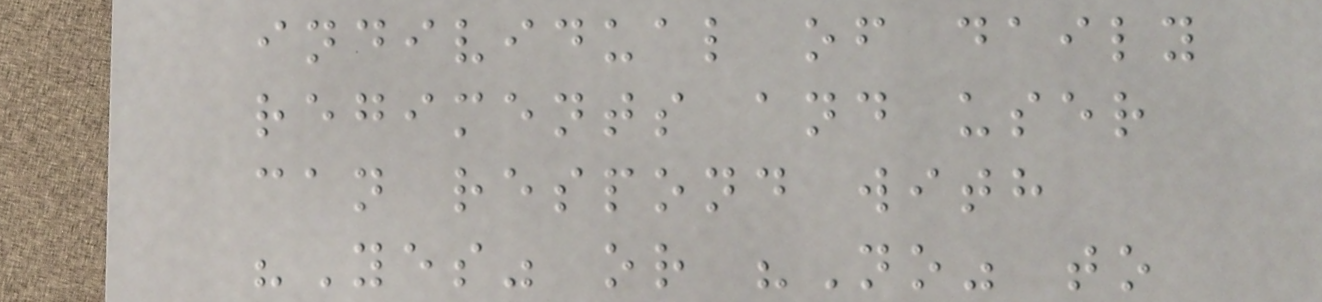individual of daily
regiments and user
can respond with
"Yes" or "No" to
